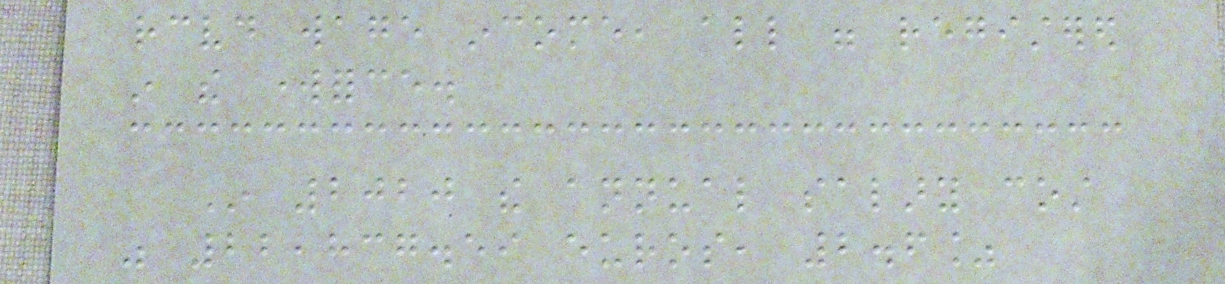received wage income, all were registered
in the workforce.
In 2020 the annual salary cost
was 22,837.59 euros, 2.6%
